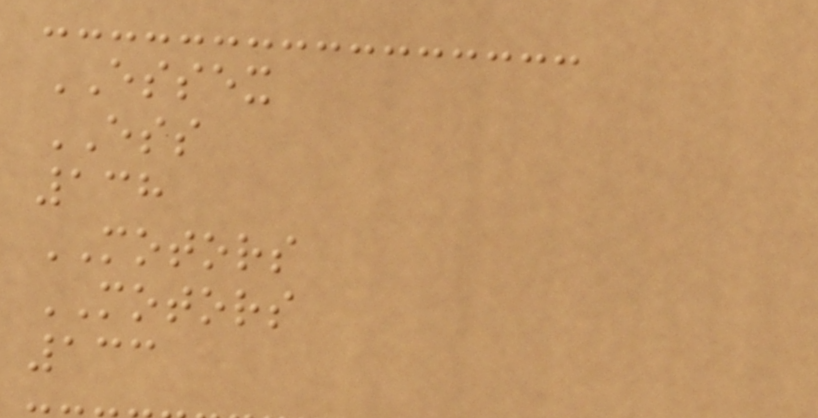ESSEX
ESS
138
MOTORS
MOTORS
133
